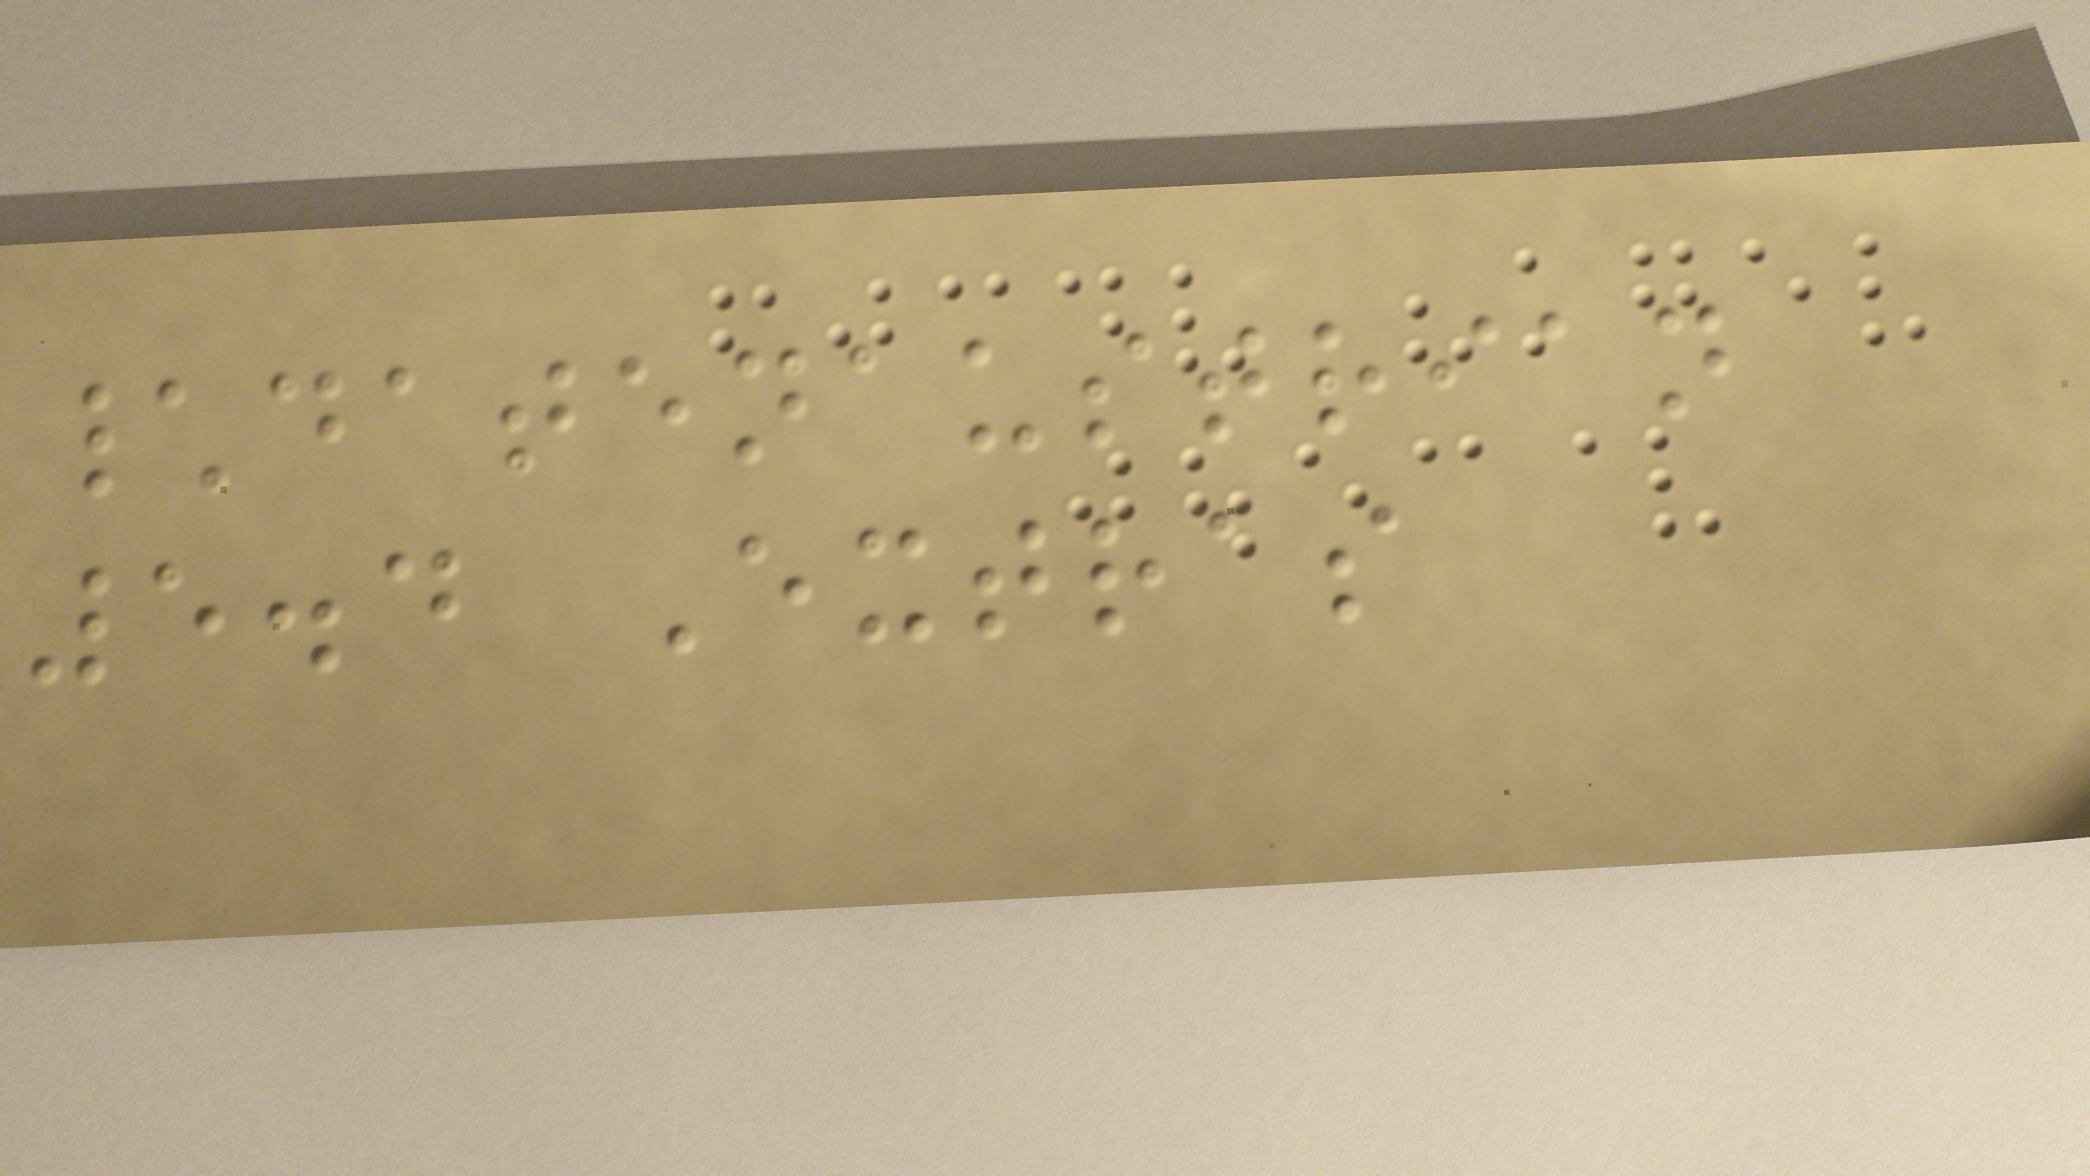\datenaustrian
5.4 Extras
